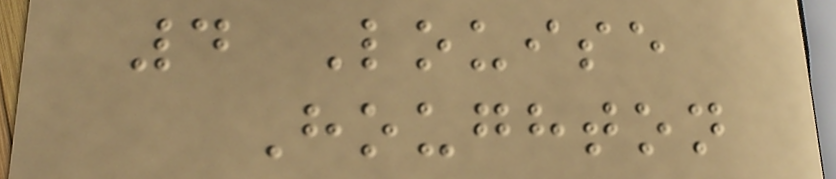4 Louise
Houghton
